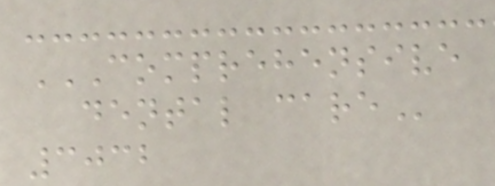COMPREHENSIVE
DENTAL CARE
3032
